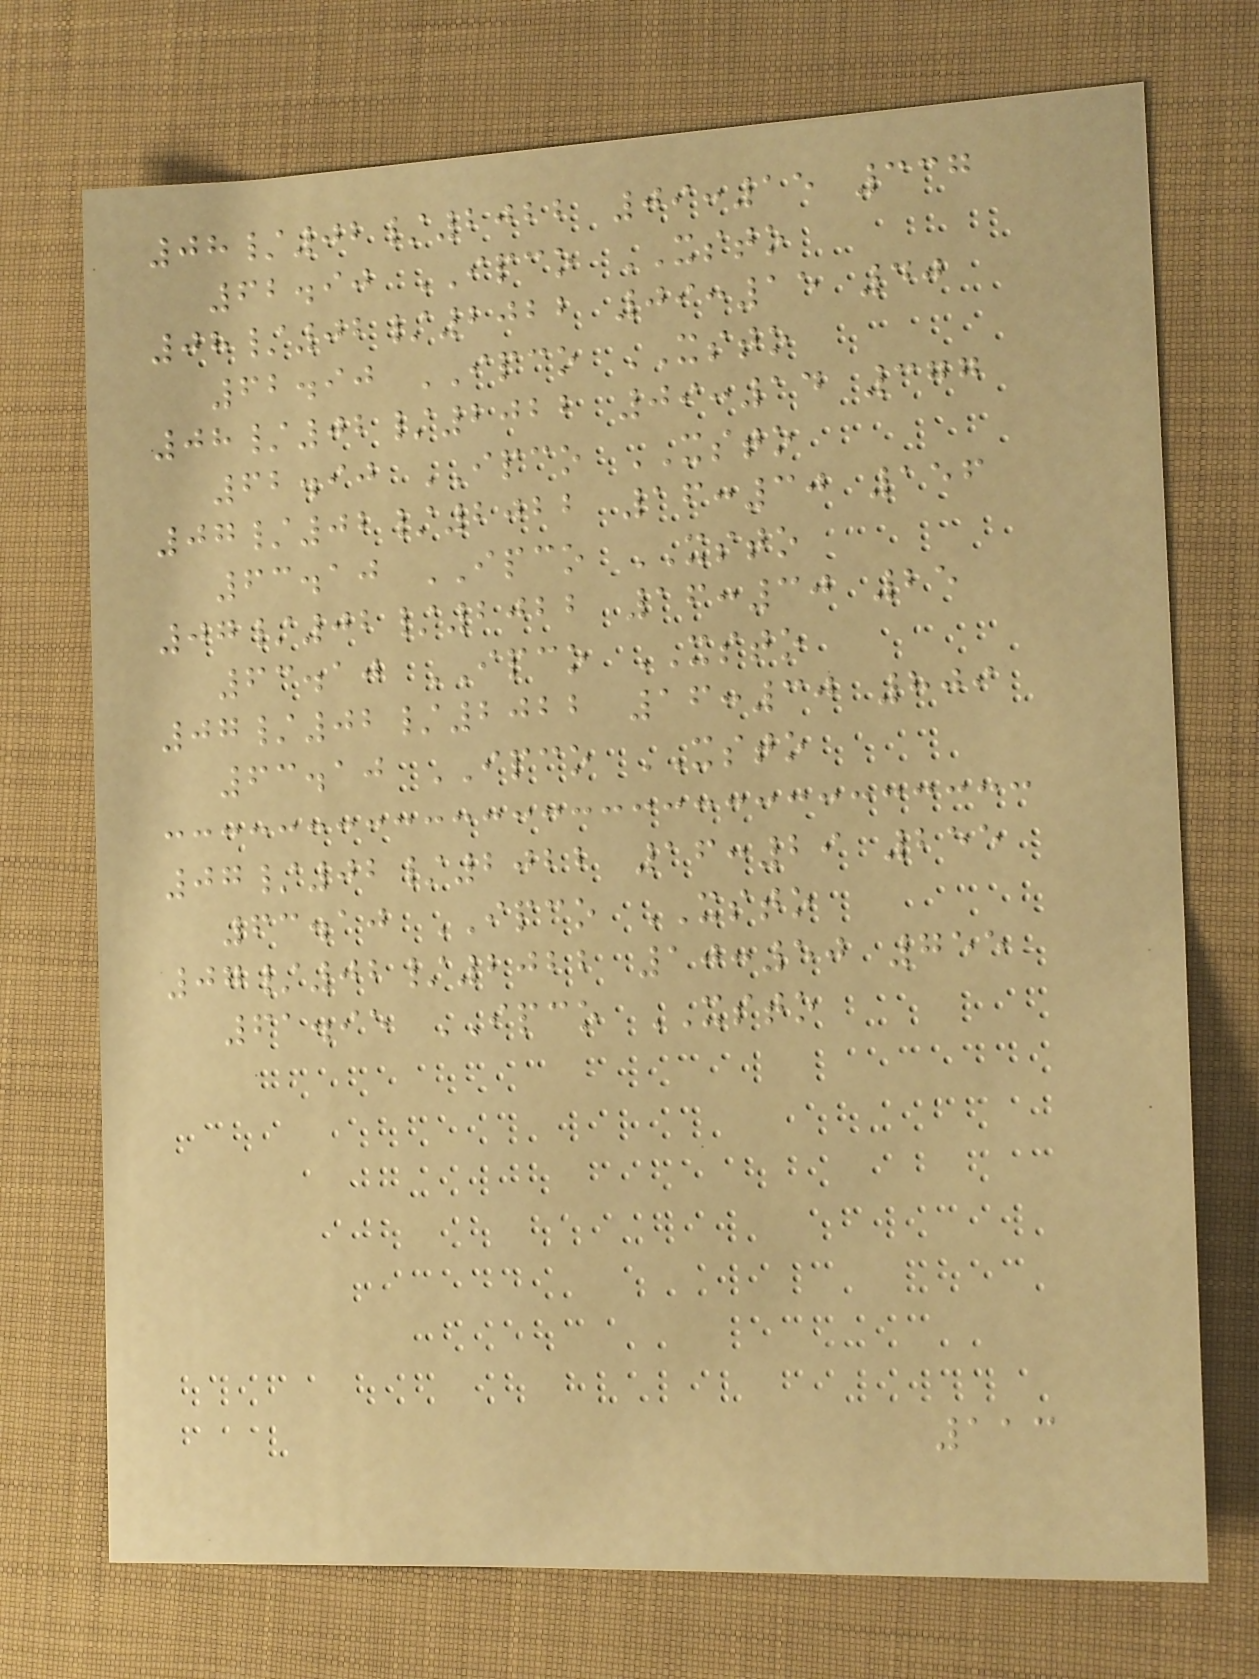08/02/2022 09:15 337
62.90 IPCO XSTO
08/02/2022 09:15 40
62.90 IPCO XSTO
08/02/2022 09:14 377
62.90 IPCO XSTO
07/02/2022 16:30 156
63.10 IPCO XSTO
07/02/2022 16:30 25
63.10 IPCO XSTO
07/02/2022 16:30 809
63.10 IPCO XSTO
07/02/2022 16:29 255
63.10 IPCO XSTO
07/02/2022 10:50 755
61.95 IPCO XSTO
113
